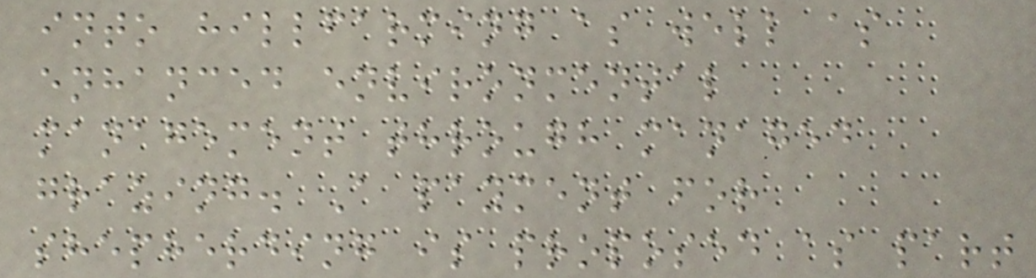into hillfarming as well as
enhanced environmental
management through managed
grazing. A payment for
shepherding is proposed as part
